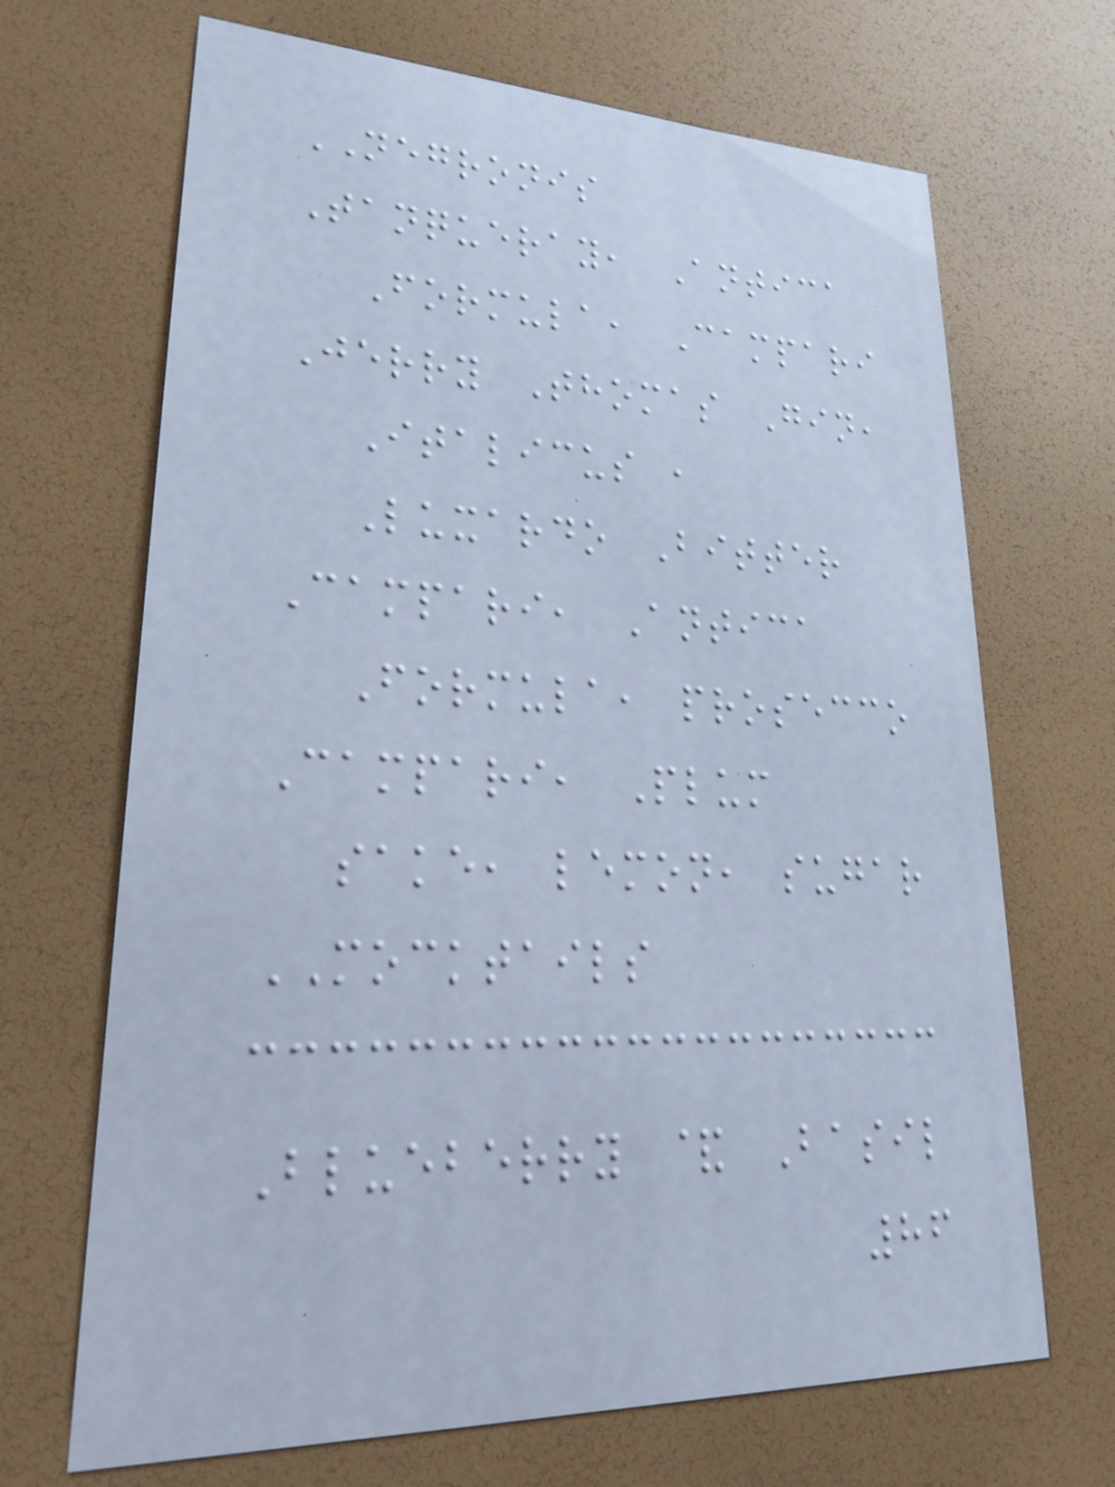NEGRONIS
Tanqueray, Antica
Formula, Campari
Jerry Thomas Gin,
Italicus ,
Luxardo Bitter
Campari, Antica
Formula, prosecco
Campari, Plum
sake, lemon, sugar
MOCKTAILS
Blueberry & Basil
86
